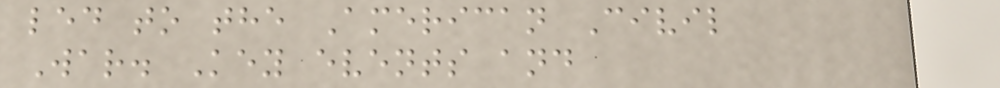led to the American Civil
War. Key events and
